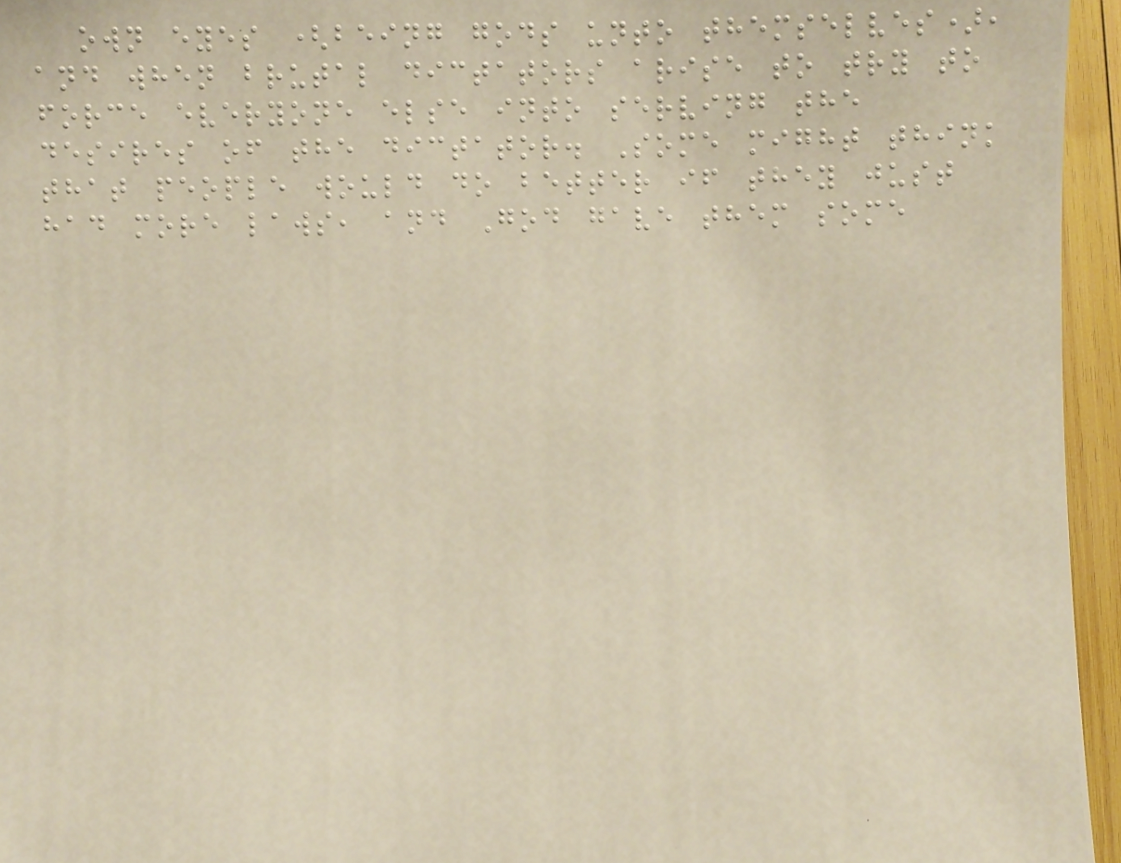own eyes (being gods unto themselves),
and when brutal dictators arise to try to
force everyone else into serving the
desires of the dictator. Some might think
that people would do better if they just
had more laws, and God gave them some
